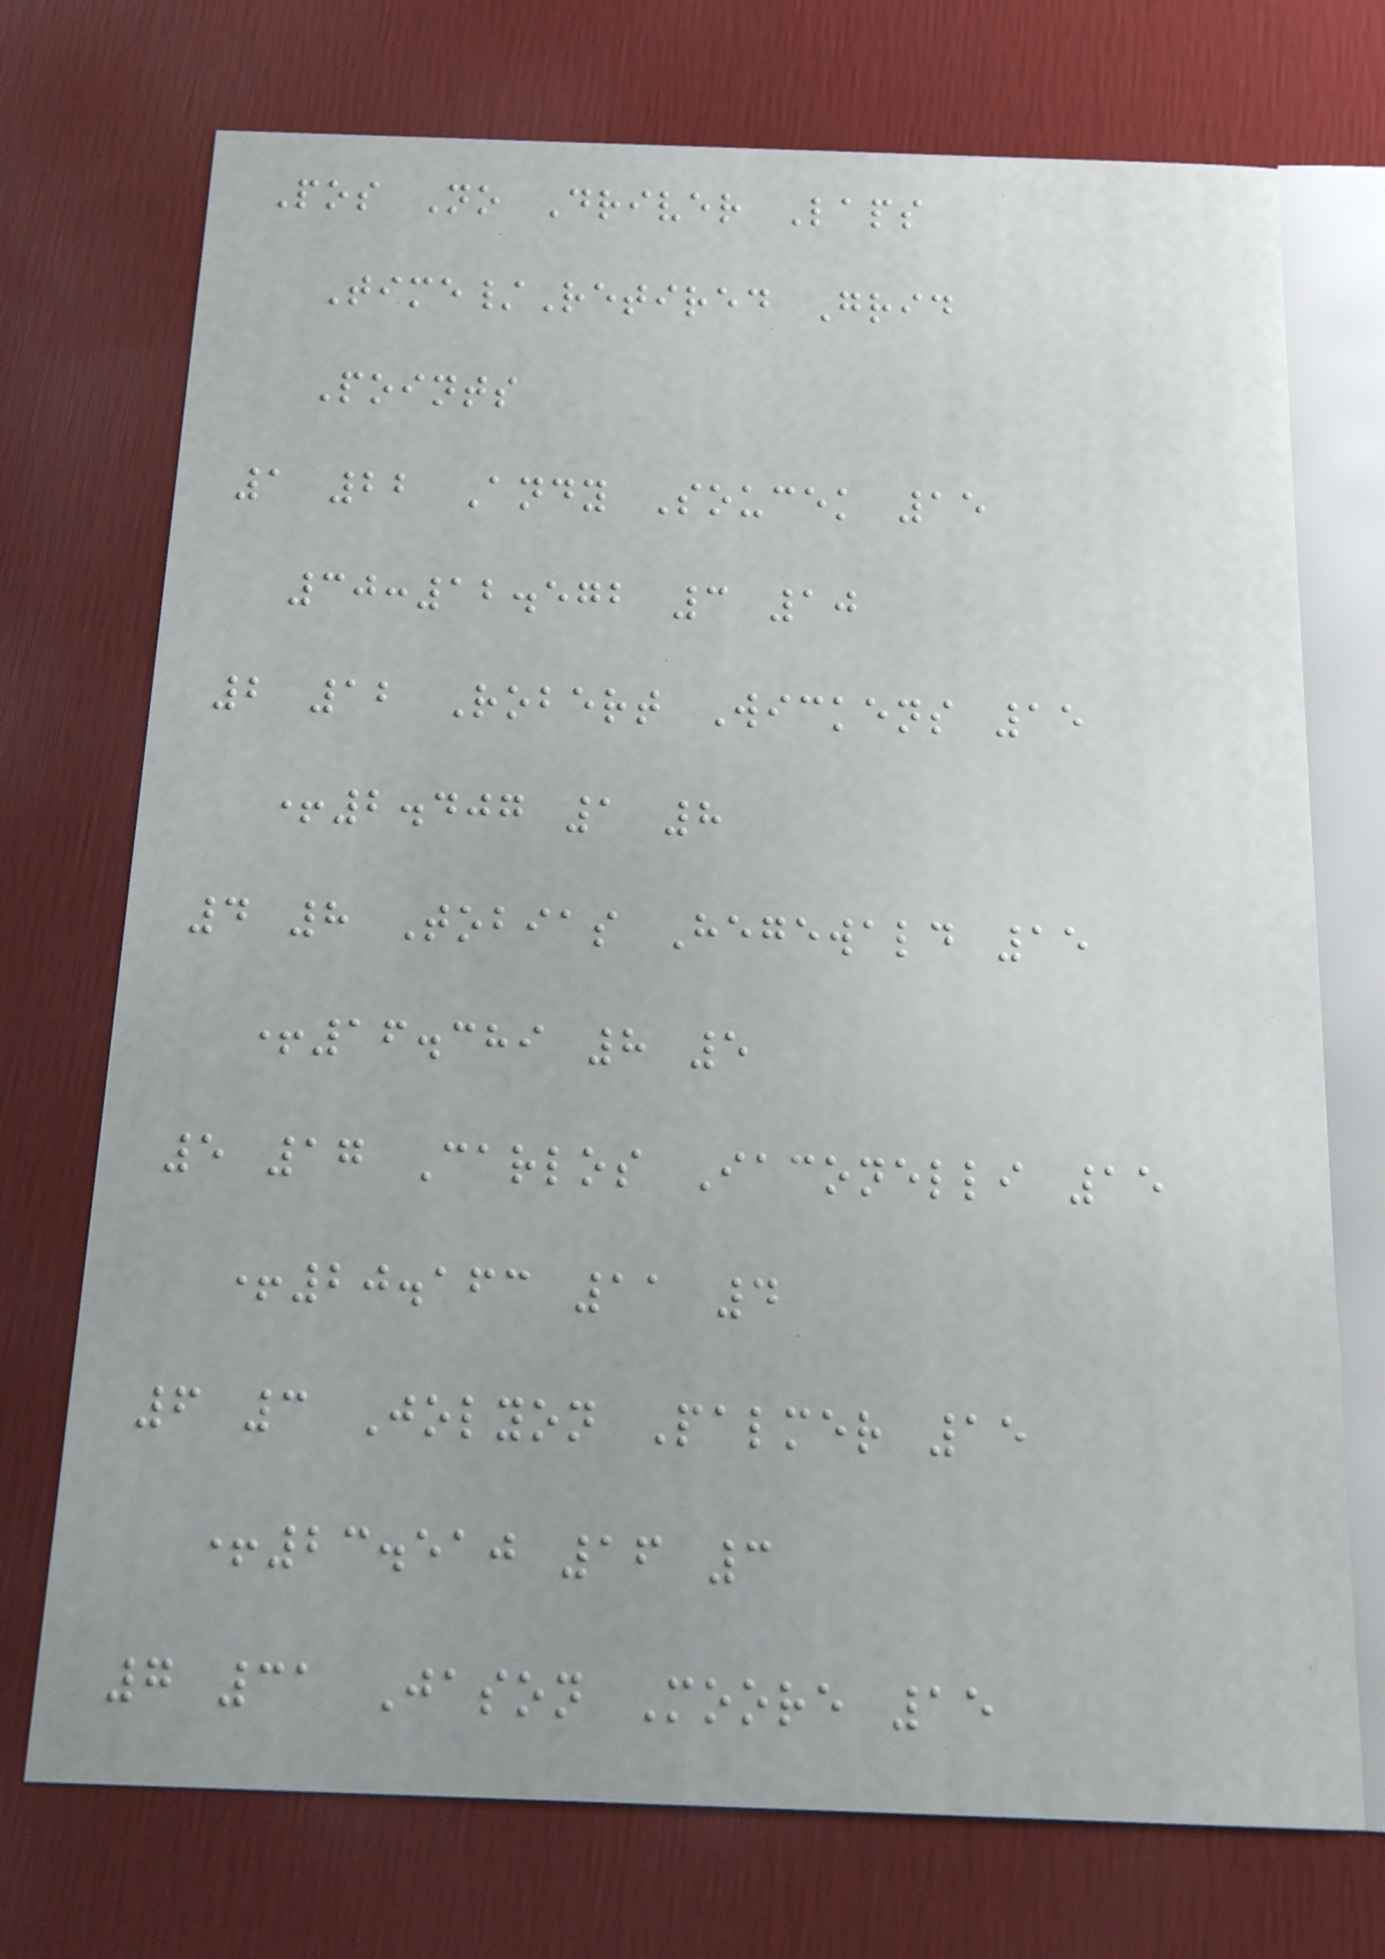Pos No Driver Laps
Time/Retired Grid
Points
1 22 Andy Soucek 15
30:12.572 3 10
2 12 Robert Wickens 15
+2.407 1 8
4 8 Tobias Hegewald 15
+16.389 8 5
5 17 Carlos Iaconelli 15
+20.163 11 4
6 3 Jolyon Palmer 15
+23.510 16 3
7 31 Jason Moore 15
